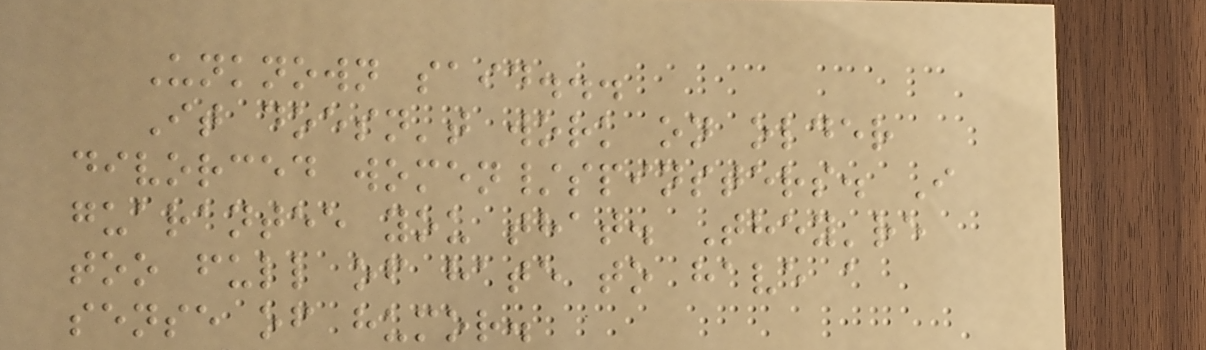Unknown said...
It doesn't work on older
divorced women/spinsters. I
guarantee you that. They're
too full of hate to have a
sense of humor.
